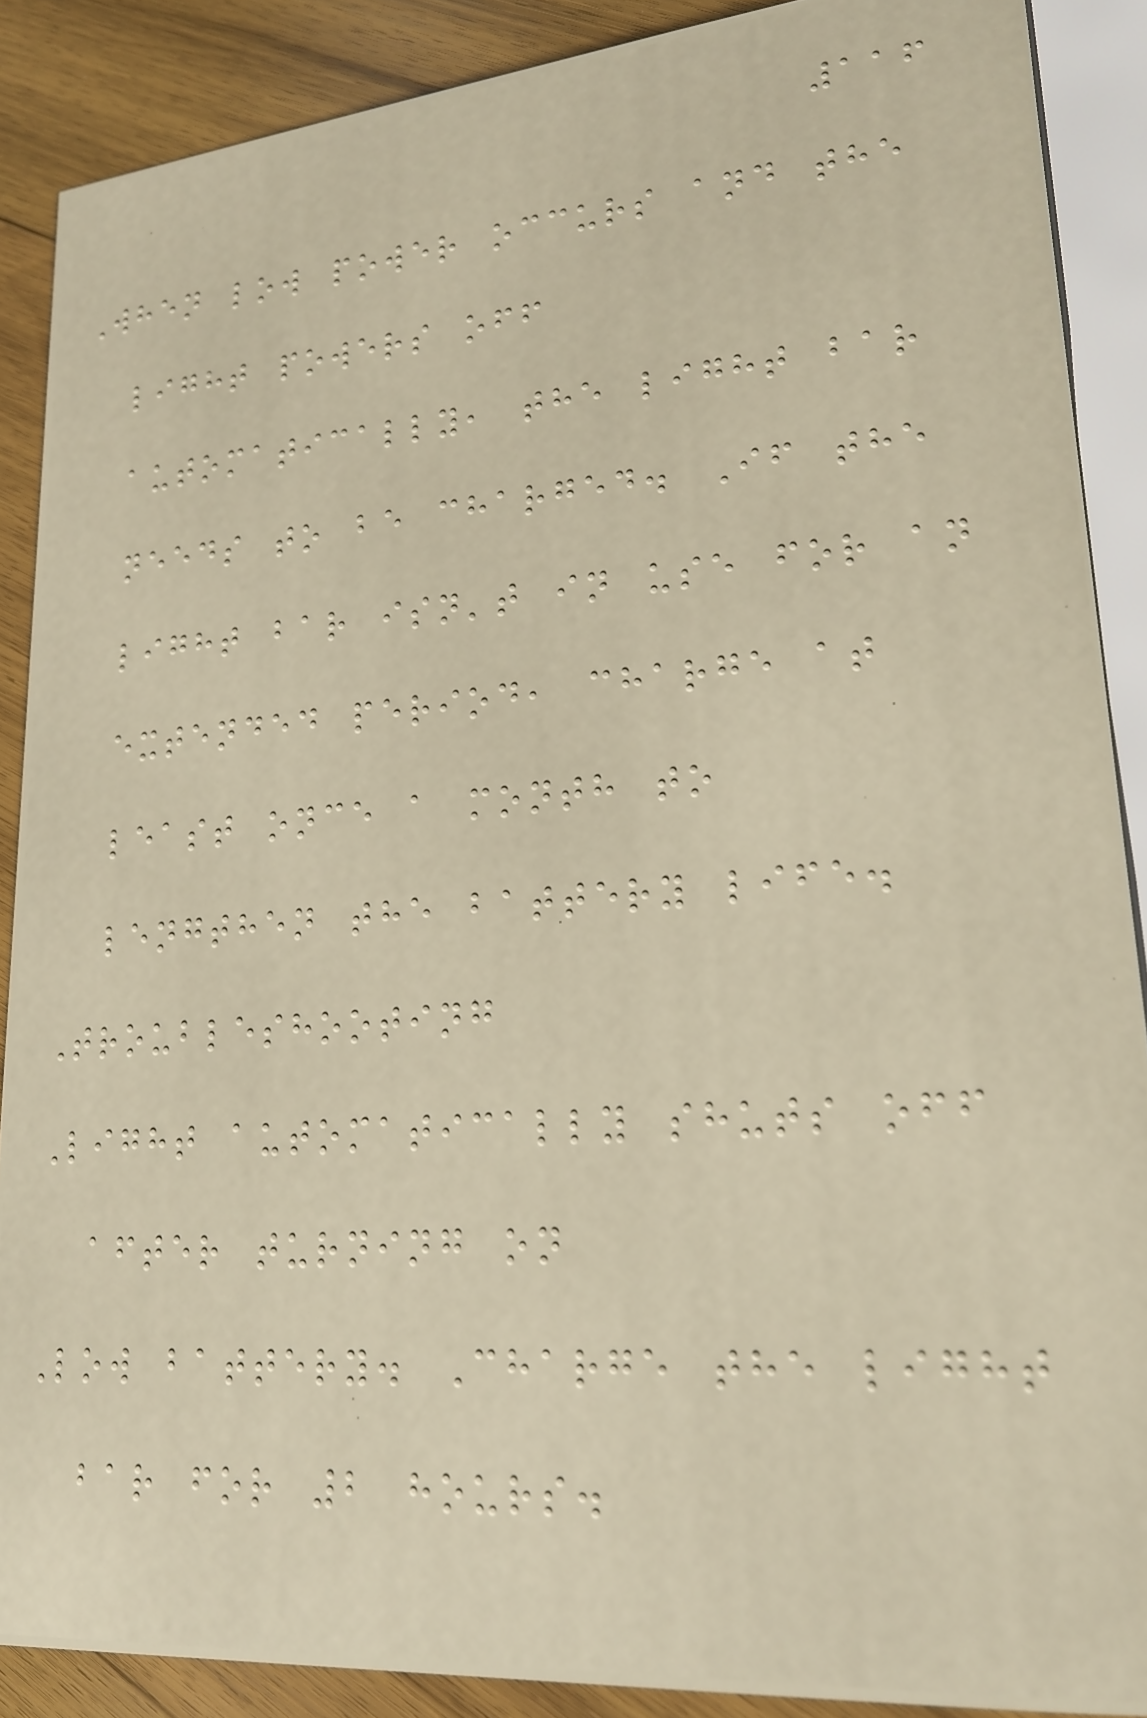116
When low power occurs and the
light powers off
automatically, the light bar
needs to be charged. If the
light bar isn't in use for an
extended period, charge at
least once a month to
lengthen the battery life.
Troubleshooting
Light automatically shuts off
after turning on
Low battery. Charge the light
bar for 2 hours.
